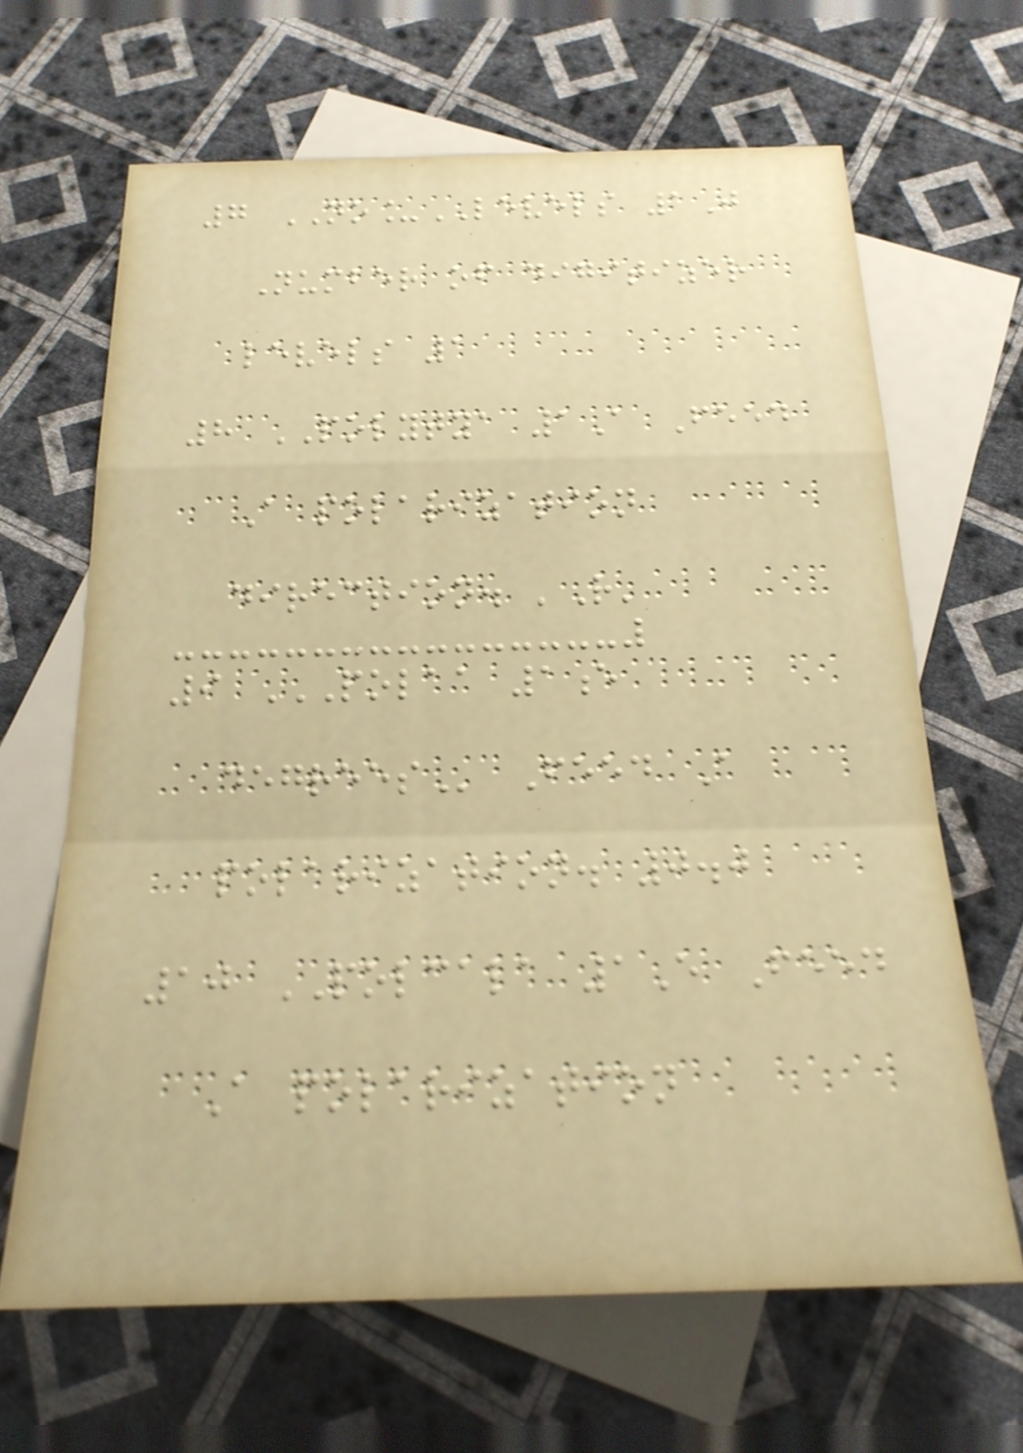7 NO_LEVELS 1J
Number of digitizer
levels 1
8 POLYTYA 1A Feed
A polarization
direction. 'R'
9 POLAA 1E
DEGREES Feed A
polarization. 0.0
10 POLCALA 1E Feed
A polarization
